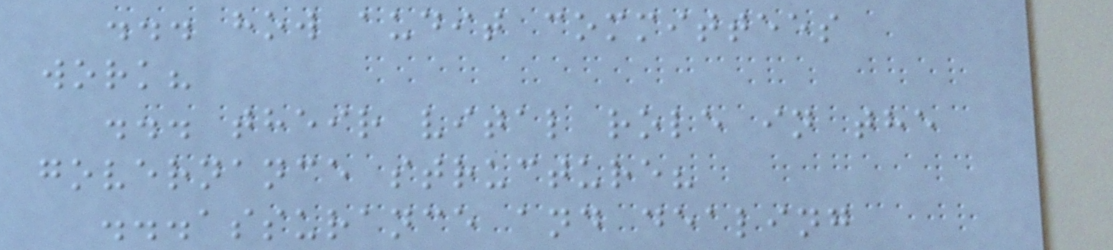... how audit committees
work?
... their vital role in the
governance structure?
...assurance and dealing
